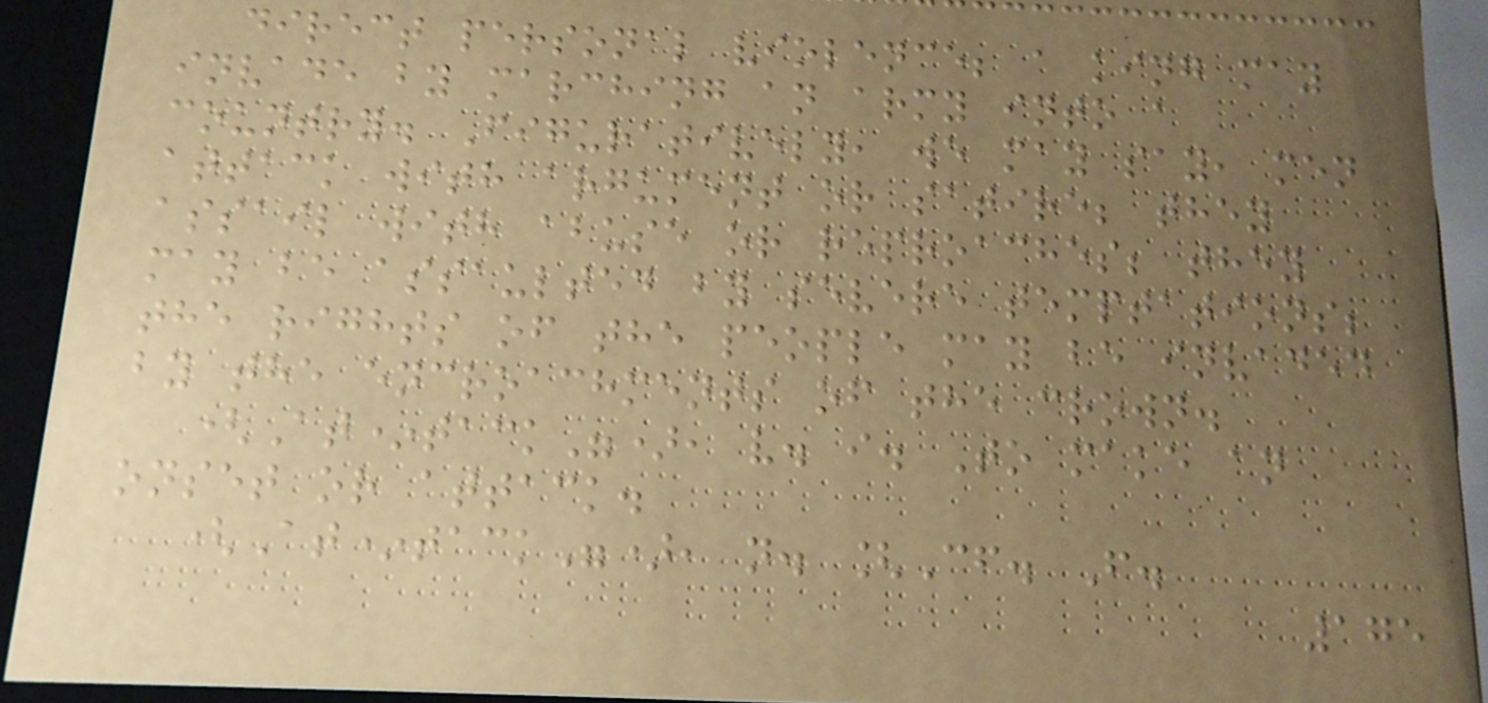direct personal violence; a king may
invade by marching an army into a
country. Figuratively, we may say, men
attack with argument or satire; they
assail with abuse or reproaches; they
may be assaulted by severe temptations;
the rights of the people may be invaded
by the encroachments of the crown.
(At*tack"), v. i. To make an
onset or attack.
(At*tack"), n. [Cf. F.
175
